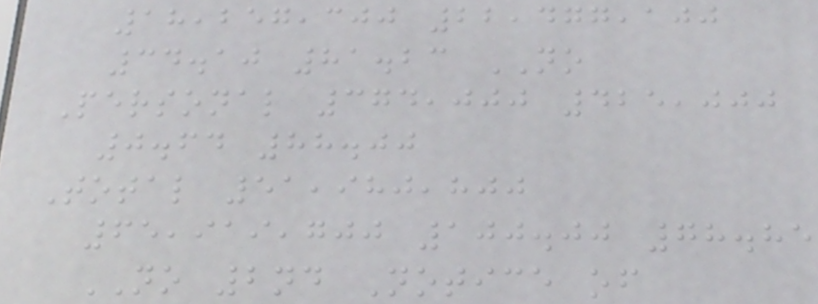18,257,300 22,477,100
34.10 81.23 NO
Personal 374,000 425,000
0.64 88.00
Total 51,980,800
65,919,700 100.00 78.85
NO 2nd Notice of
